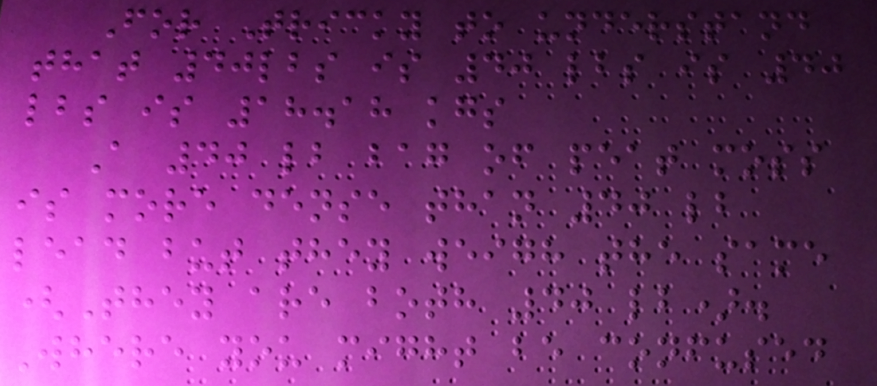For Tricky to understand
that 40lbs is 40 lbs is 40
lbs is 18.18 kgs
A 40 lb bag of peat moss
is more dense than 40 lb
lead but they weigh the same
(They are both 40 lb).
Where you might be confused
